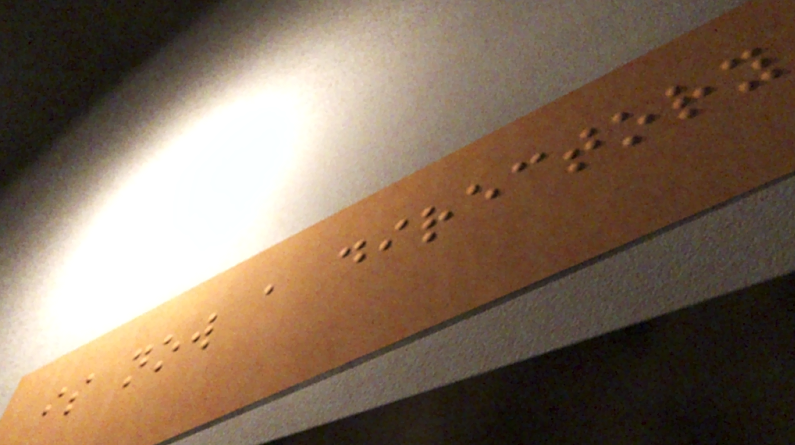is now a directory
